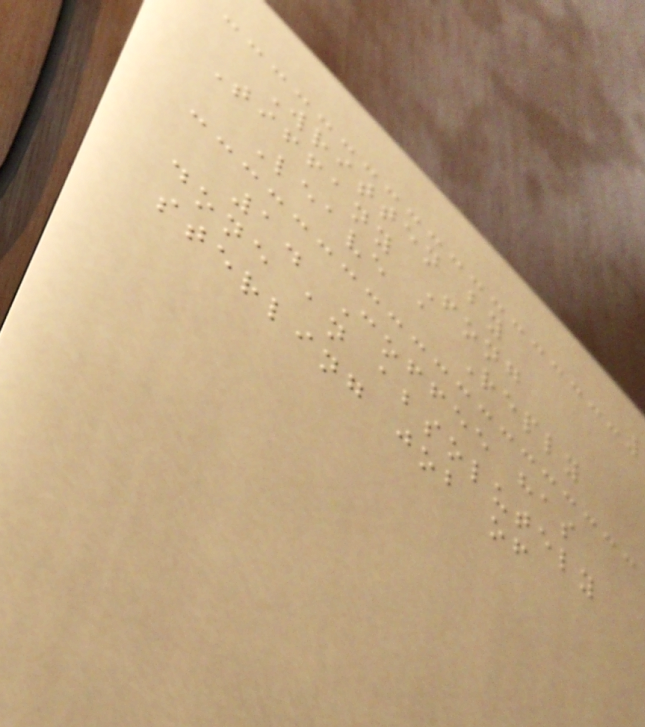Written by
Tiffany Fong
Leave a Reply
1. Coffee has
done an absolutely
sterling job of
